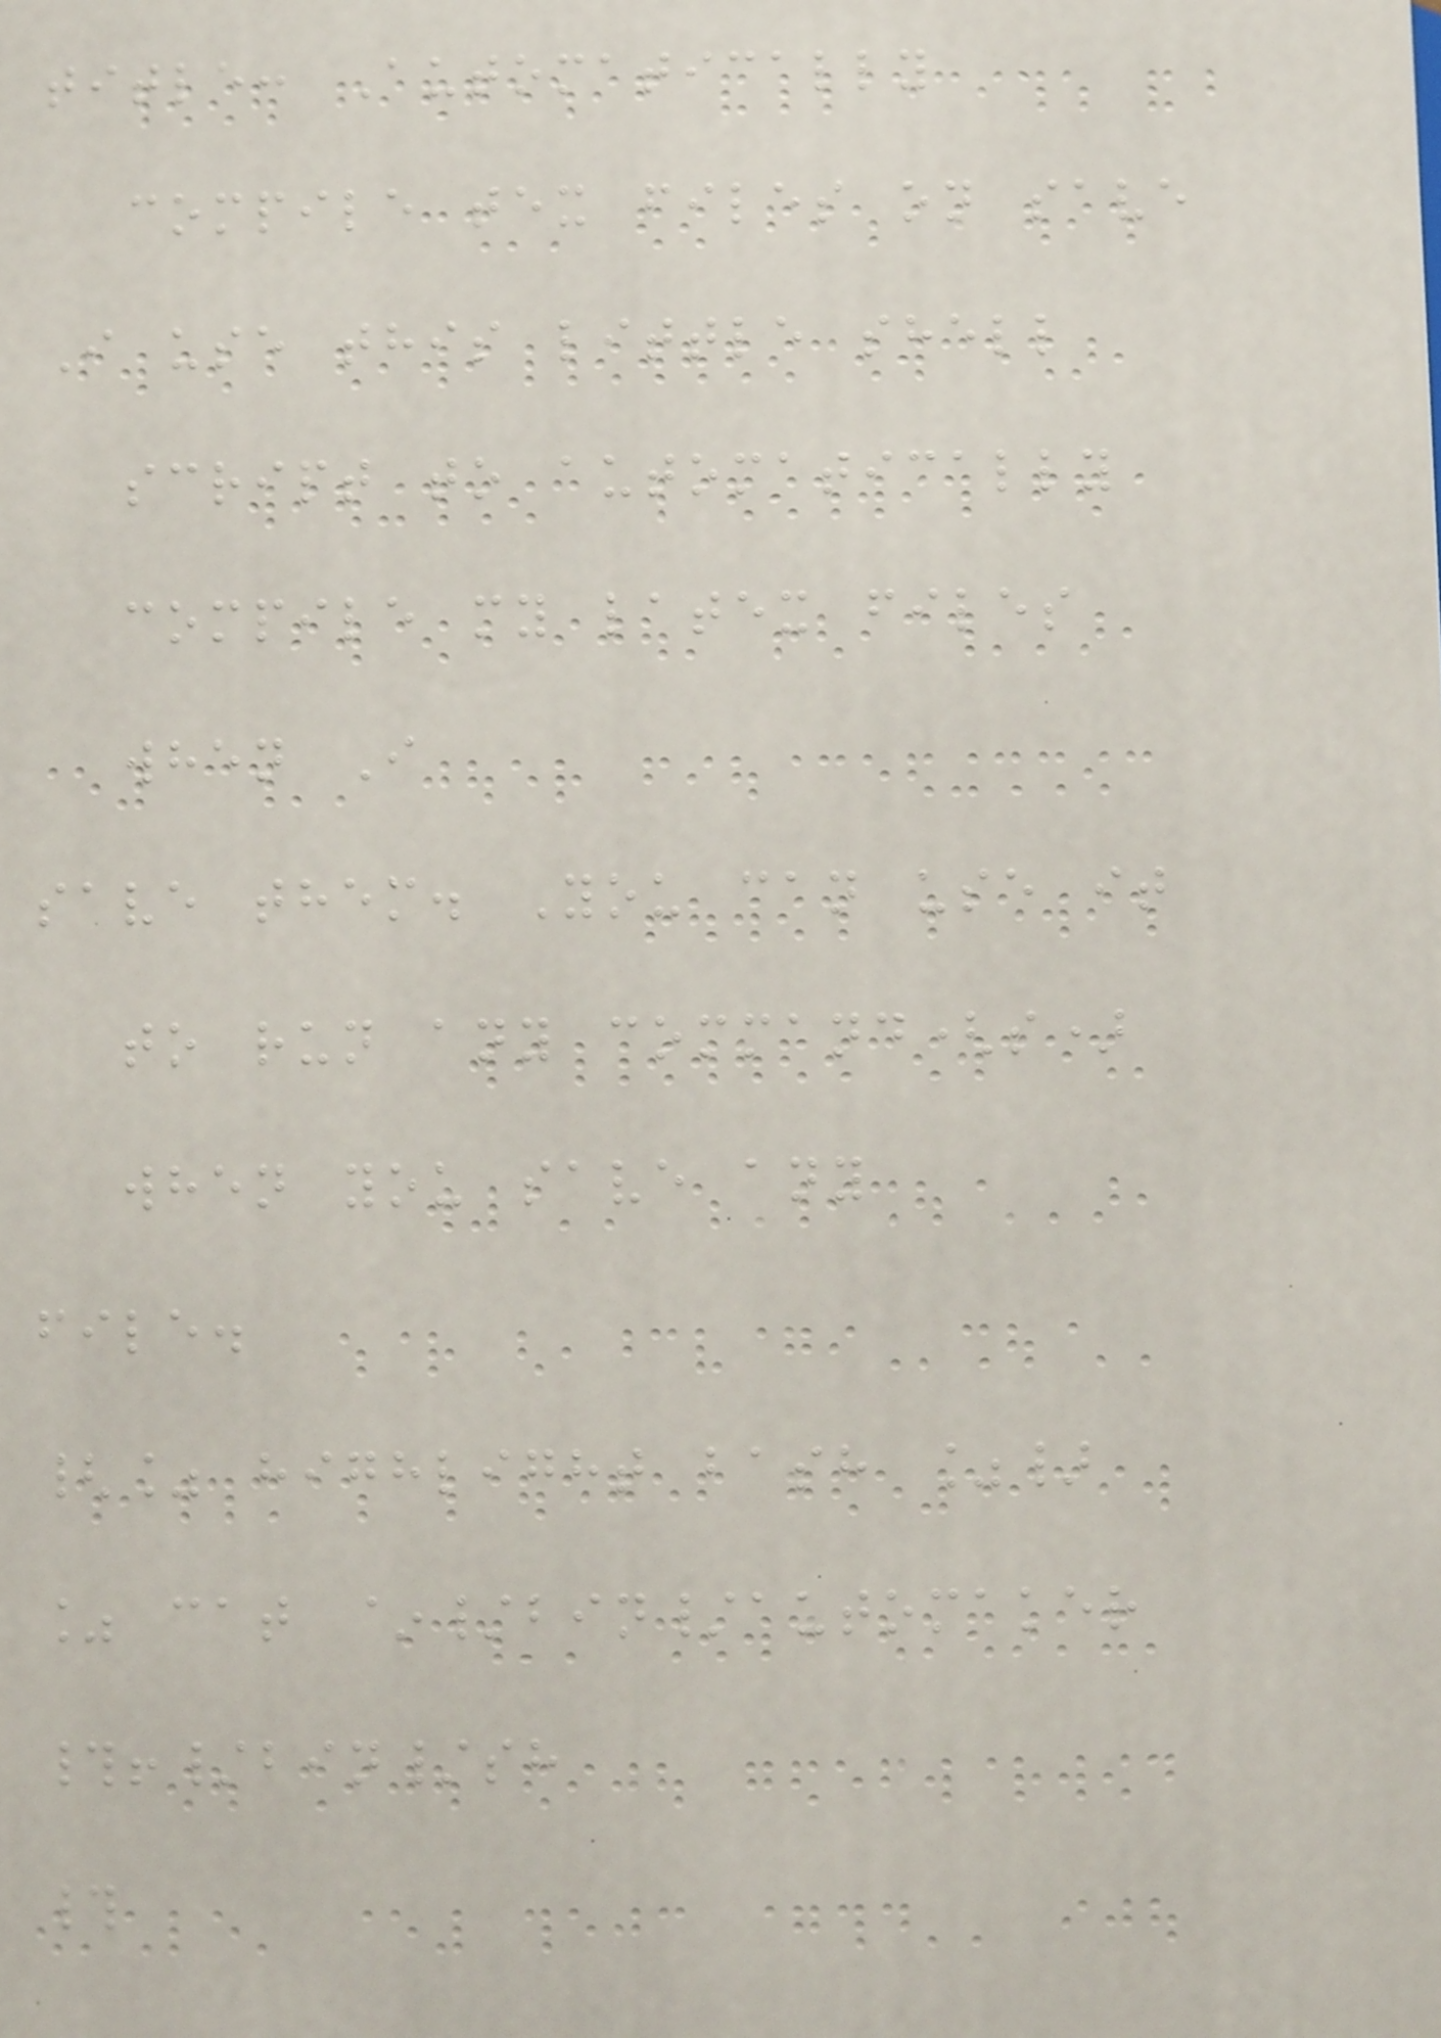title: Automatically
compile tex files on save
I use this little shell
script to automatically
compile my latex files
when I
save them. You can use it
to run any command(s)
when you save any
file.
{% highlight bash %}
% cat ~/bin/automaker
#!/bin/sh
#
